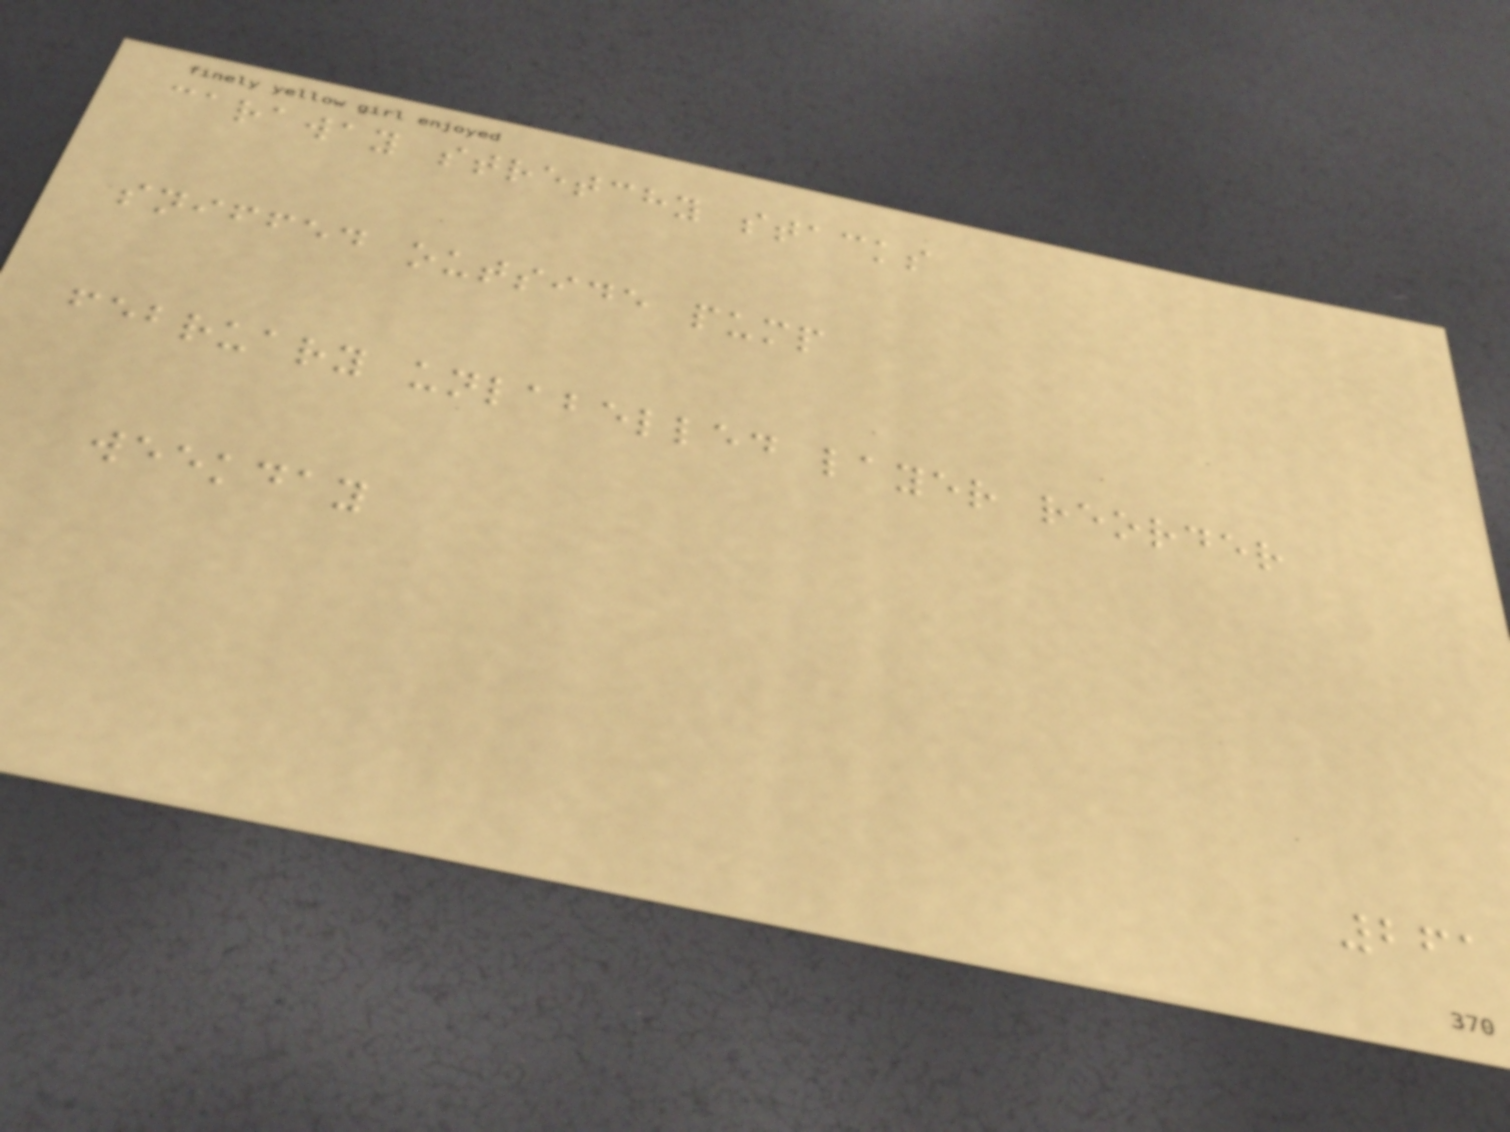caraway stretchy stacks
sniffed outside pump
february unlabelled layer reorder
weekday
261
